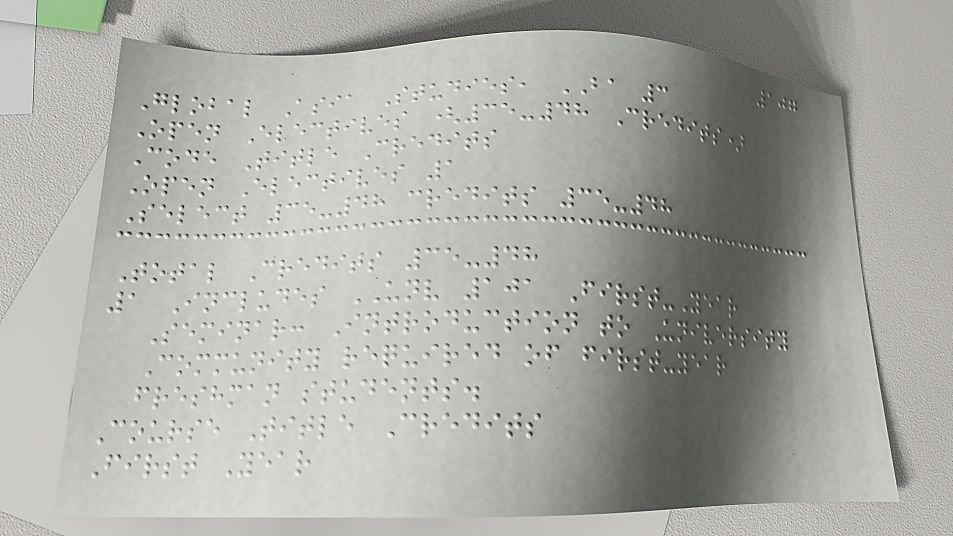107
Global Asia Studies, BA 3
Open Electives (35-48 Credits)
Code Title Credits
Open Electives 1
Select 35-48 credits 35-48
Total Credits 35-48
1 Includes UNV 101 First-Year
Seminar: Introduction to University
Community required of first-year
freshman students.
Course Title Credits
First Year
